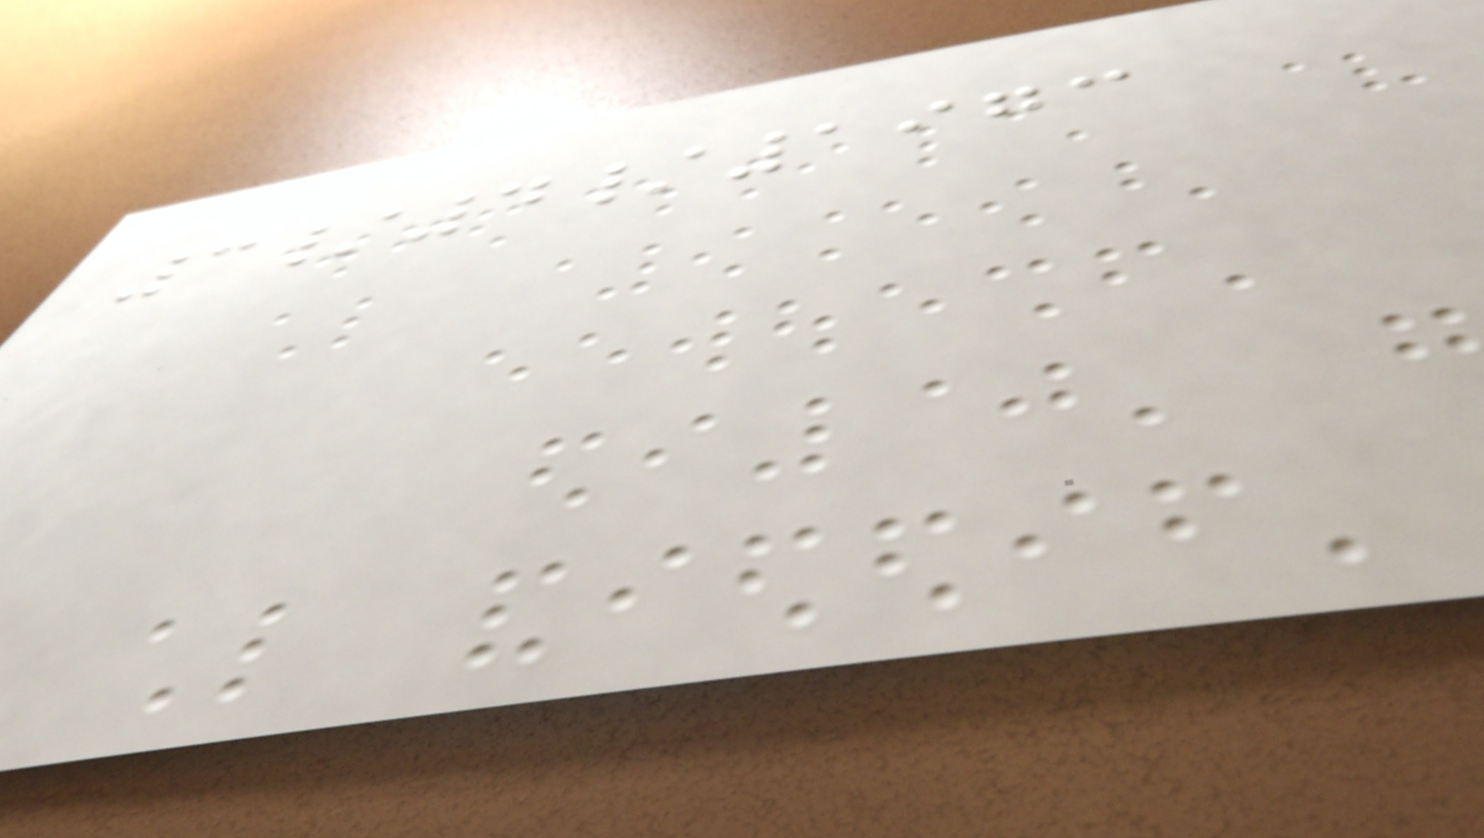3/4/1973
